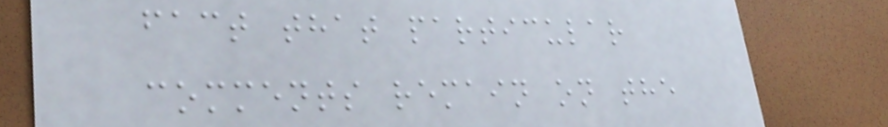fact that particular
comments remain on the
